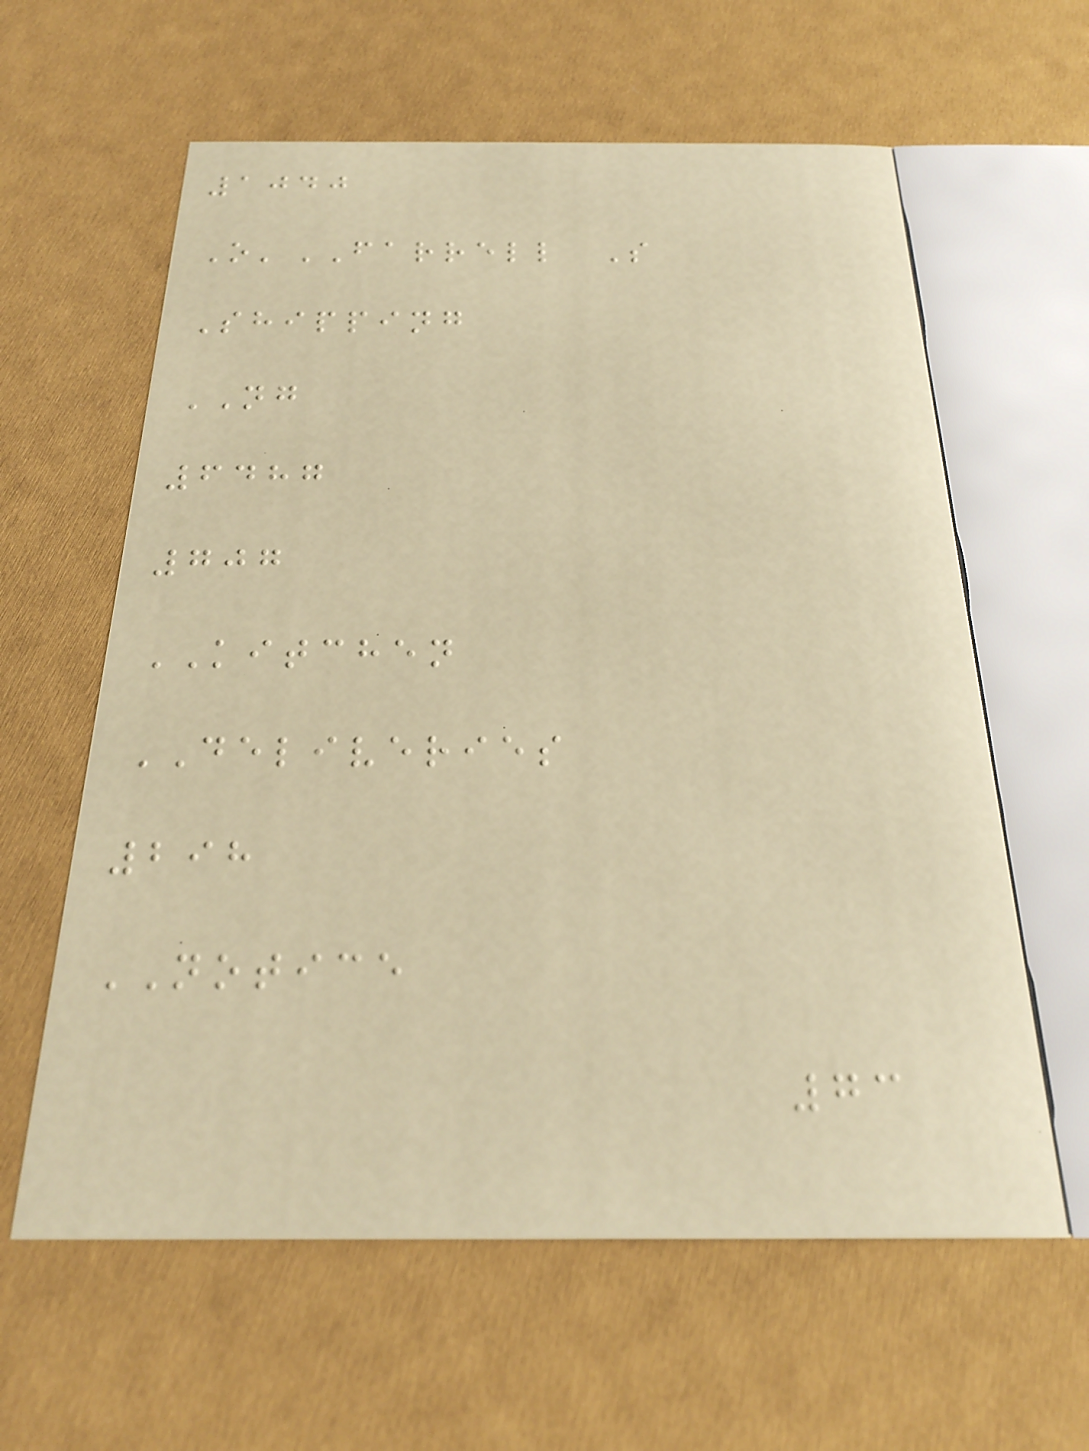1040
O'FARRELL S
Shipping
NG
6487
707
KITCHEN
DELIVERIES
298
NOTICE
73
